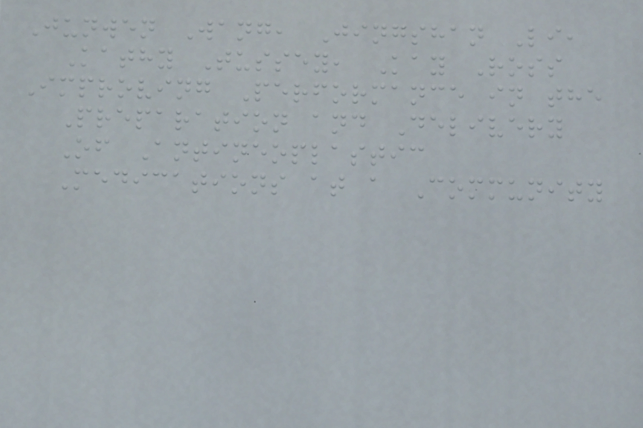Junwen Wang, Jingshan Li,
Kathy Tussey, Kay Ross
Improving Performance in the
Preparation and Delivery
Of Antineoplastic
Medications at a Community
